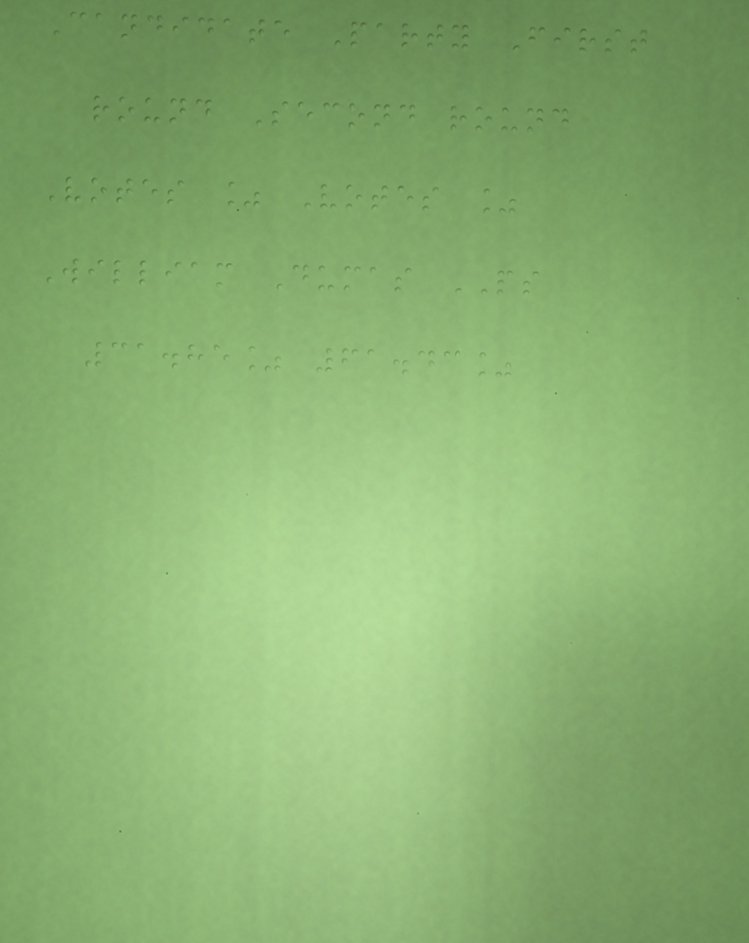Candidate Party First
round Second round
Votes % Votes %
William Dumas PS
31.85% 61.43%
